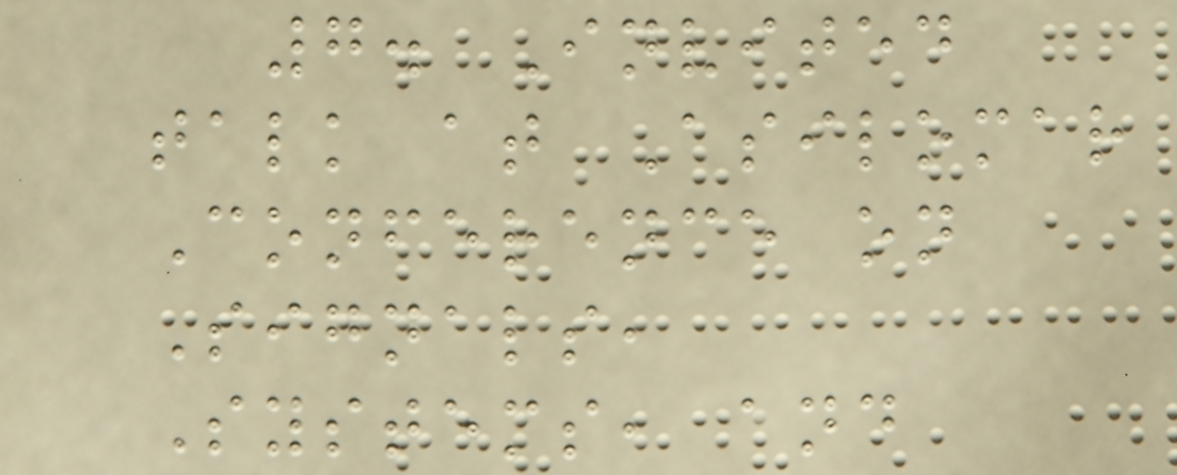7. Invited
talk at Asilomar
Conference on
Signals,
Systems, and
